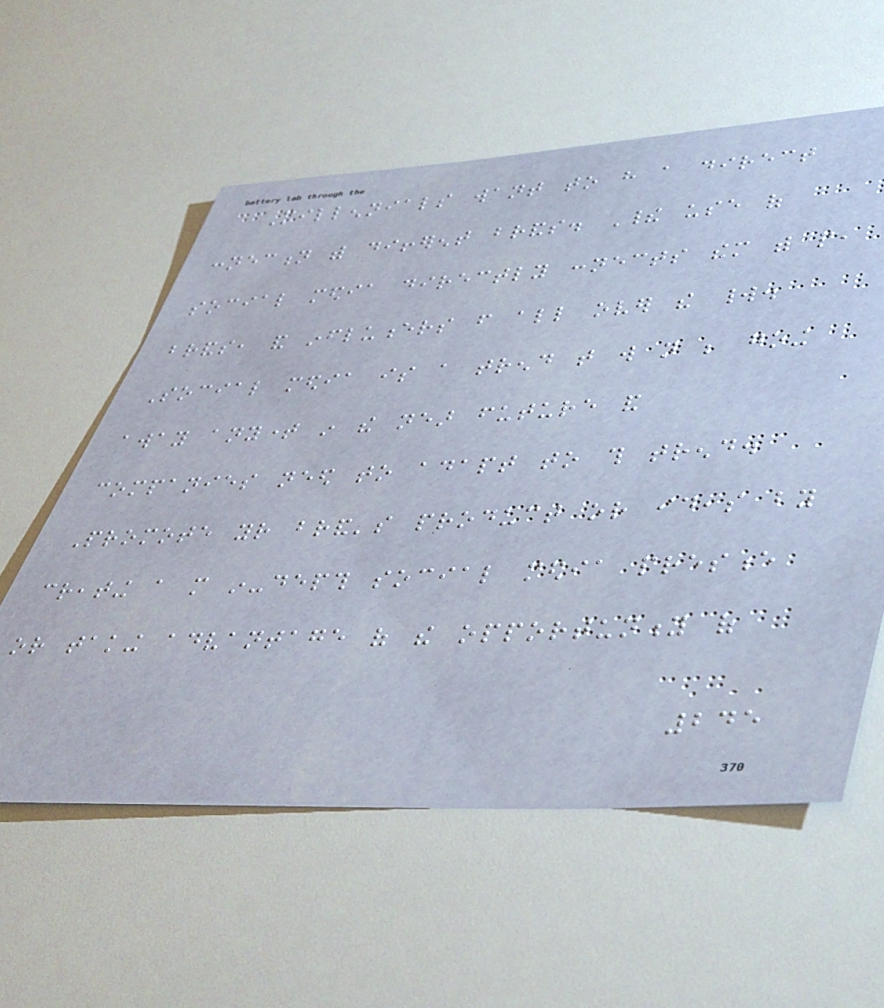Millennials want to have a direct
connection with different brands. Their use of
social media directly connects them with people,
brands, and influencers from all over the world.
Social media is a trend that will not be going
away anytime in the near future and
companies need to adapt to this trend.
Promote your brand's product or ideas by
creating a more in-depth social media presence
or taking advantage of the opportunity of
245
